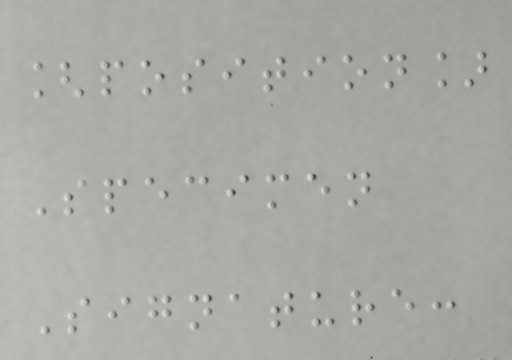[position]
Specimen
Signature:
